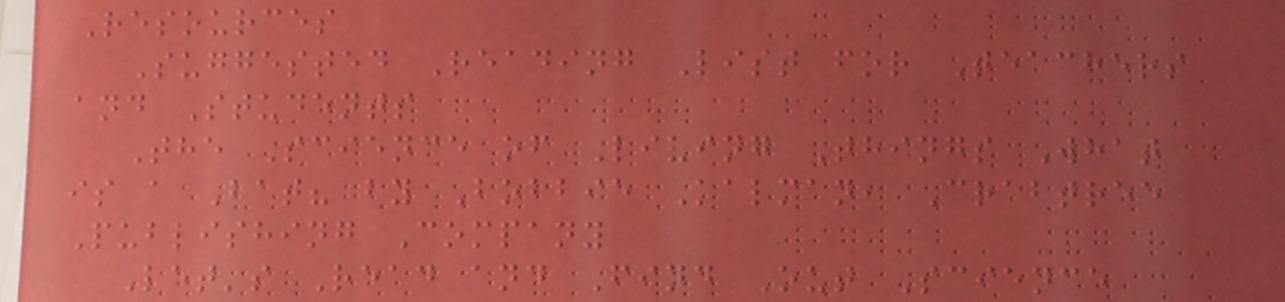Resources
Suggested Reading List for Teachers
and Students
The Science of Living Things What
is a Bat? by Bobbie Kalman, Crabtree
Publishing Company
Let's Read and Find Out Science
